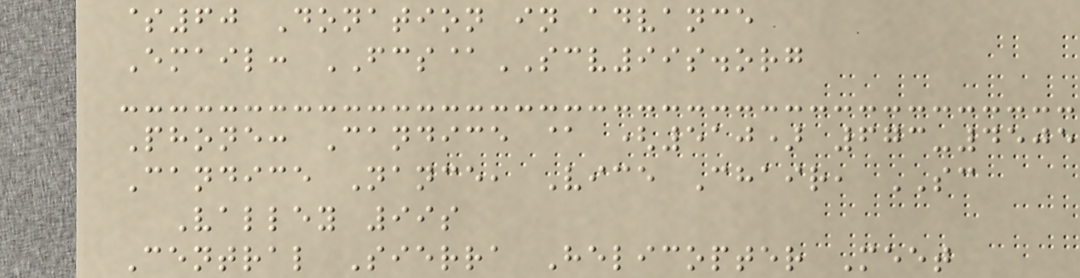$60 Donation in advance
Email: FCS@SCV99s.org
Phone: Candice @ (510) 673-4505
Candice Nance, Vice Chair, SC
Valley 99s
Central Sierra Helicopter Meet
